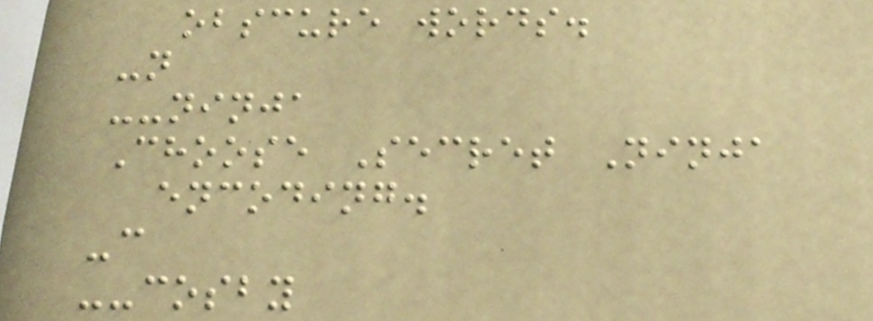obscure words.
-n
--ninja
Choose Secret Ninja
encoding.
-c
--cosby
